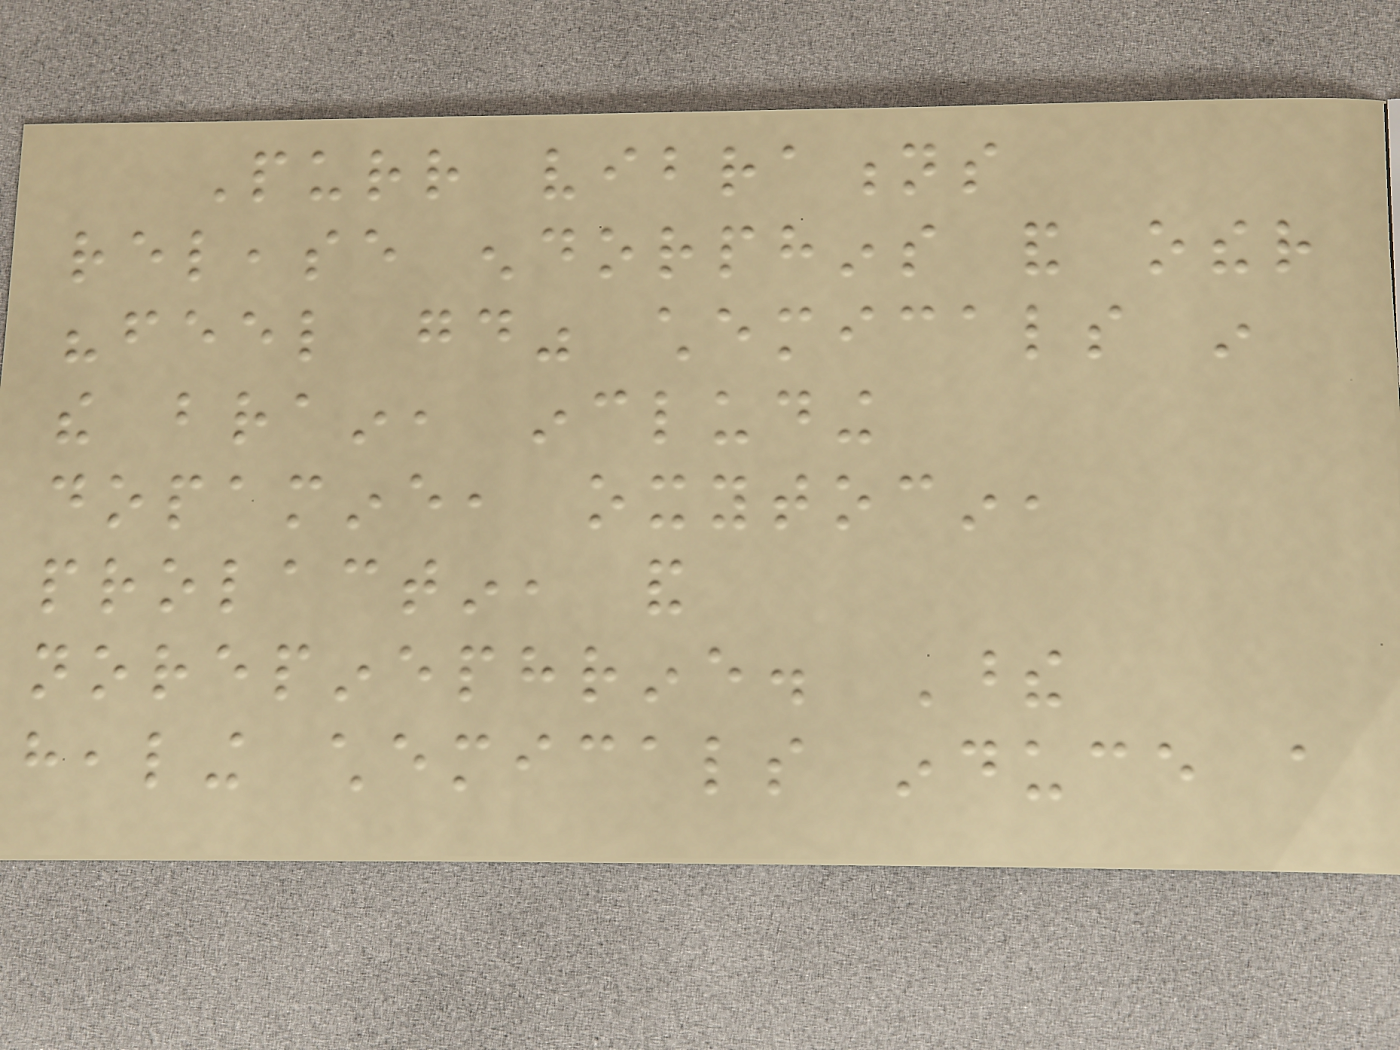Purr vibrations
release endorphins and other
"feel good" chemicals in
the brain, including
dopamine, oxytocin,
prolactin, and
norepinephrine. These
healing chemicals induce a
